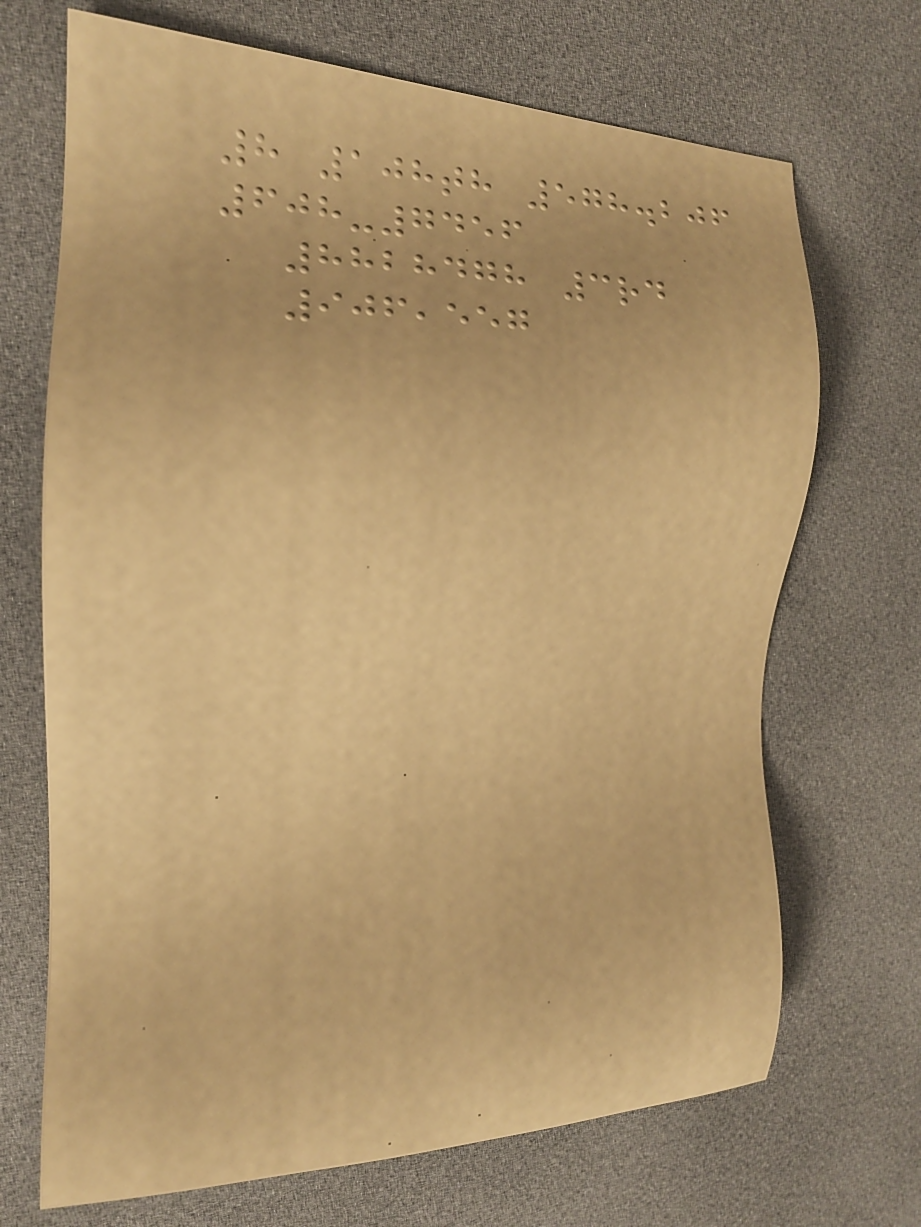8 108th 578.206
608-7456
8828478 3rd
906,557
